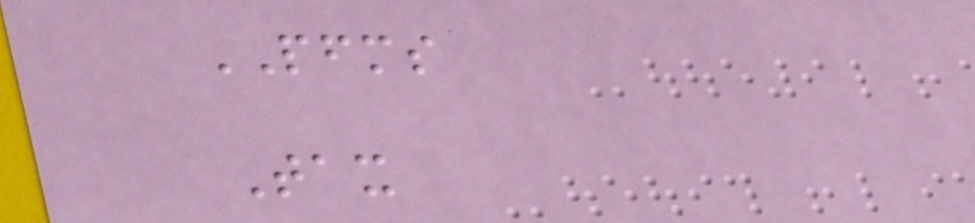PFMS
Tax
